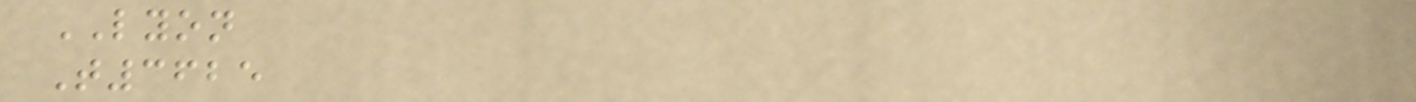LYON
T3625
